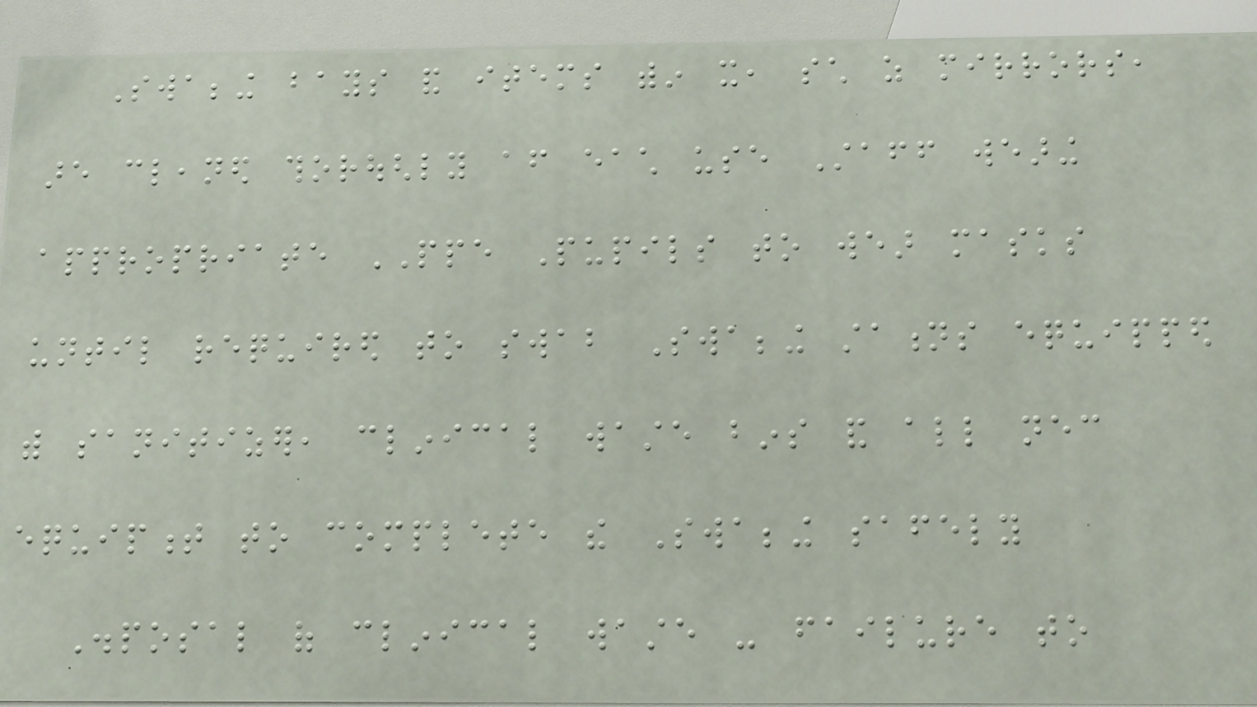Swabbing bays and items within it, such as mirrors,
are cleaned thoroughly after each use Staff wearing
appropriate PPE Pupils to wear masks
until required to swab Swabbing stations equipped
with sanitizer, clinical waste bins and all necessary
equipment to complete the Swabbing safely
Disposal of clinical waste - failure to
